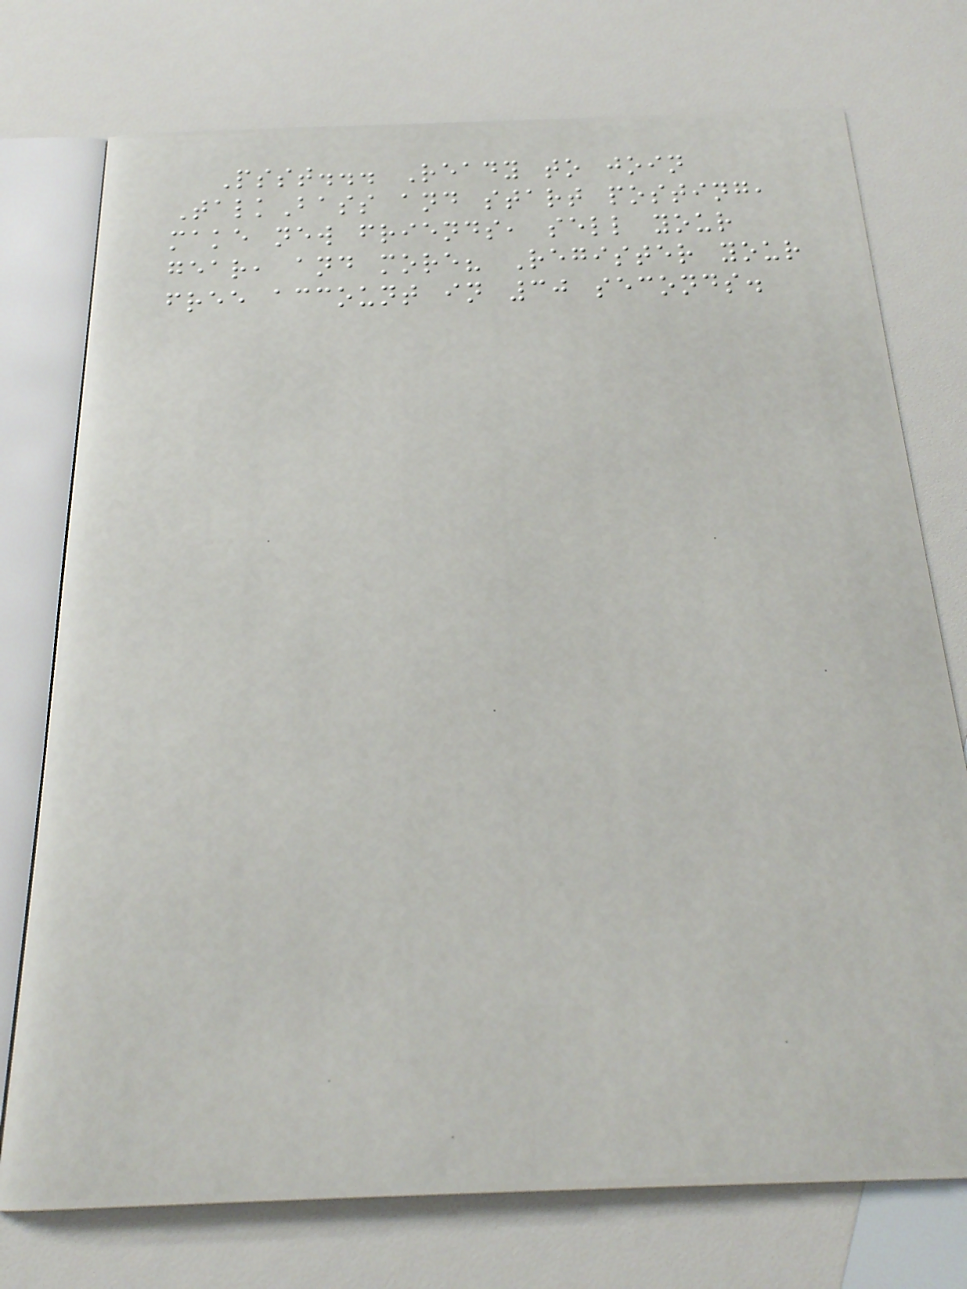Psst... Ready to join
TalkBass and start posting,
make new friends, sell your
gear, and more? Register your
free account in 30 seconds.
